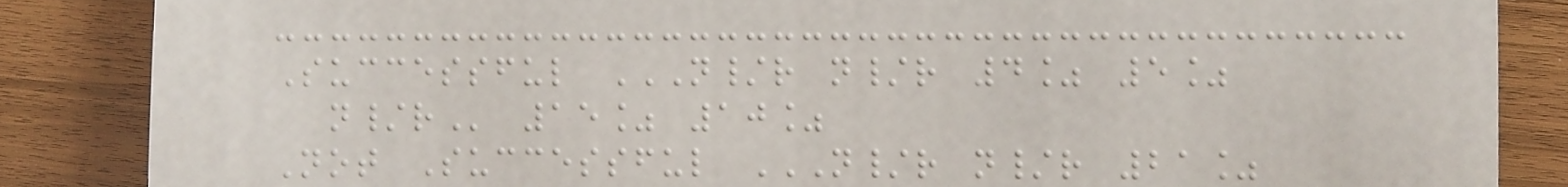Successful N/R N/R 4% 5%
N/R 15% 10%
Not Successful N/R N/R 21%
